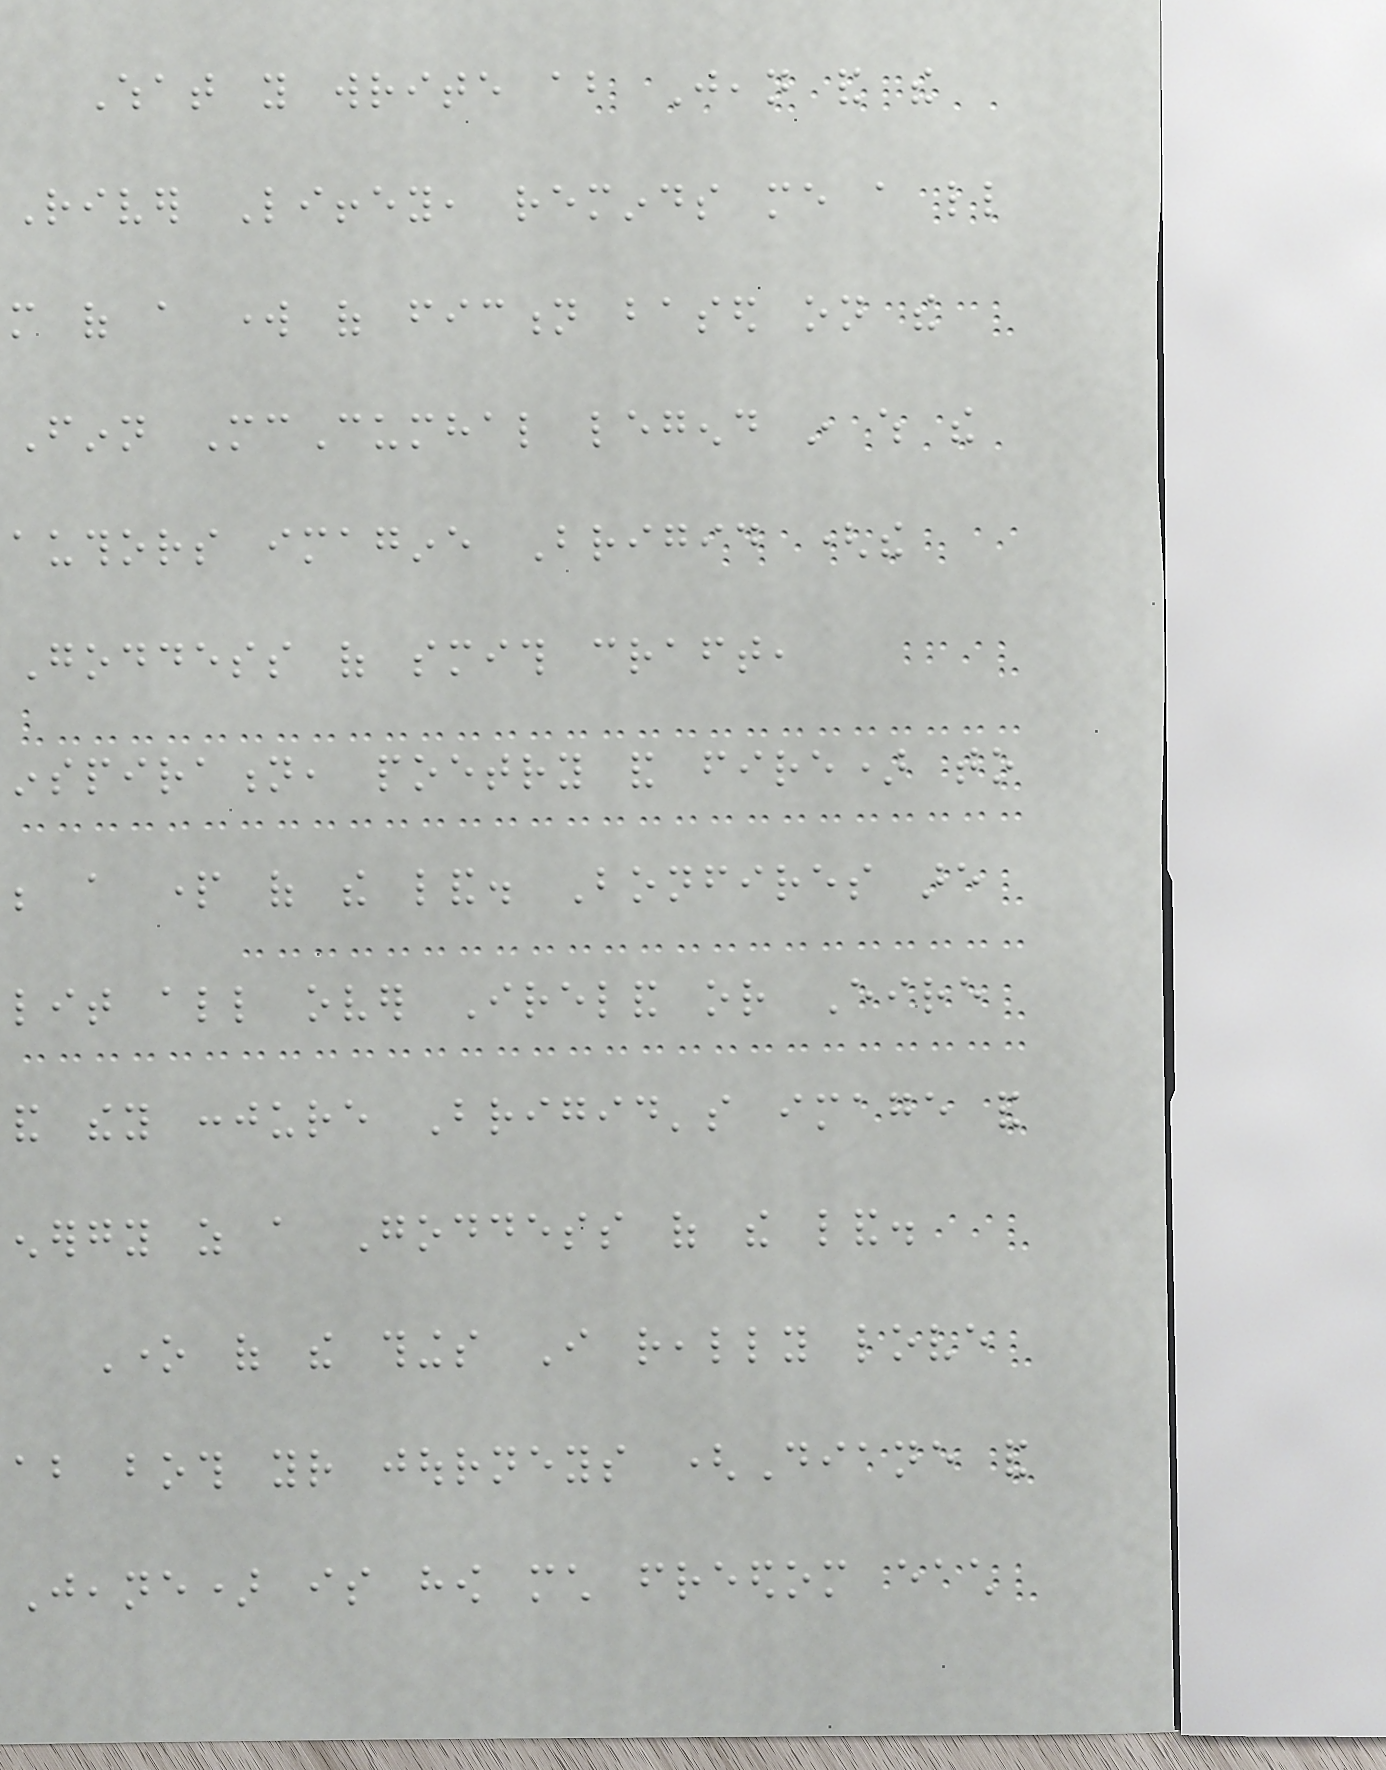What you write about Jean and the
River Liffey, reminds me a little
more of a work of fiction based on the
Finn McCumhal legend in which the
authors imagine Brigid (the
Goddess of smith craft,
inspiration, poetry and fire) to
be a part of the land. Bonfires are
lit all over Ireland or Eire
and they conjure Brigid's image and
energy as a Goddess of the land.
One of the things I really love
about both your journeys (Diane and
Jeane) is how much freedom each
